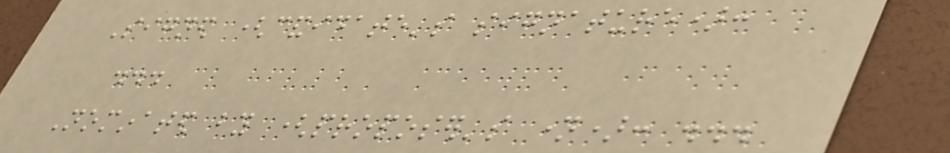Signed (candidate's signature):
...
Nominated by (proposer's name): ...
